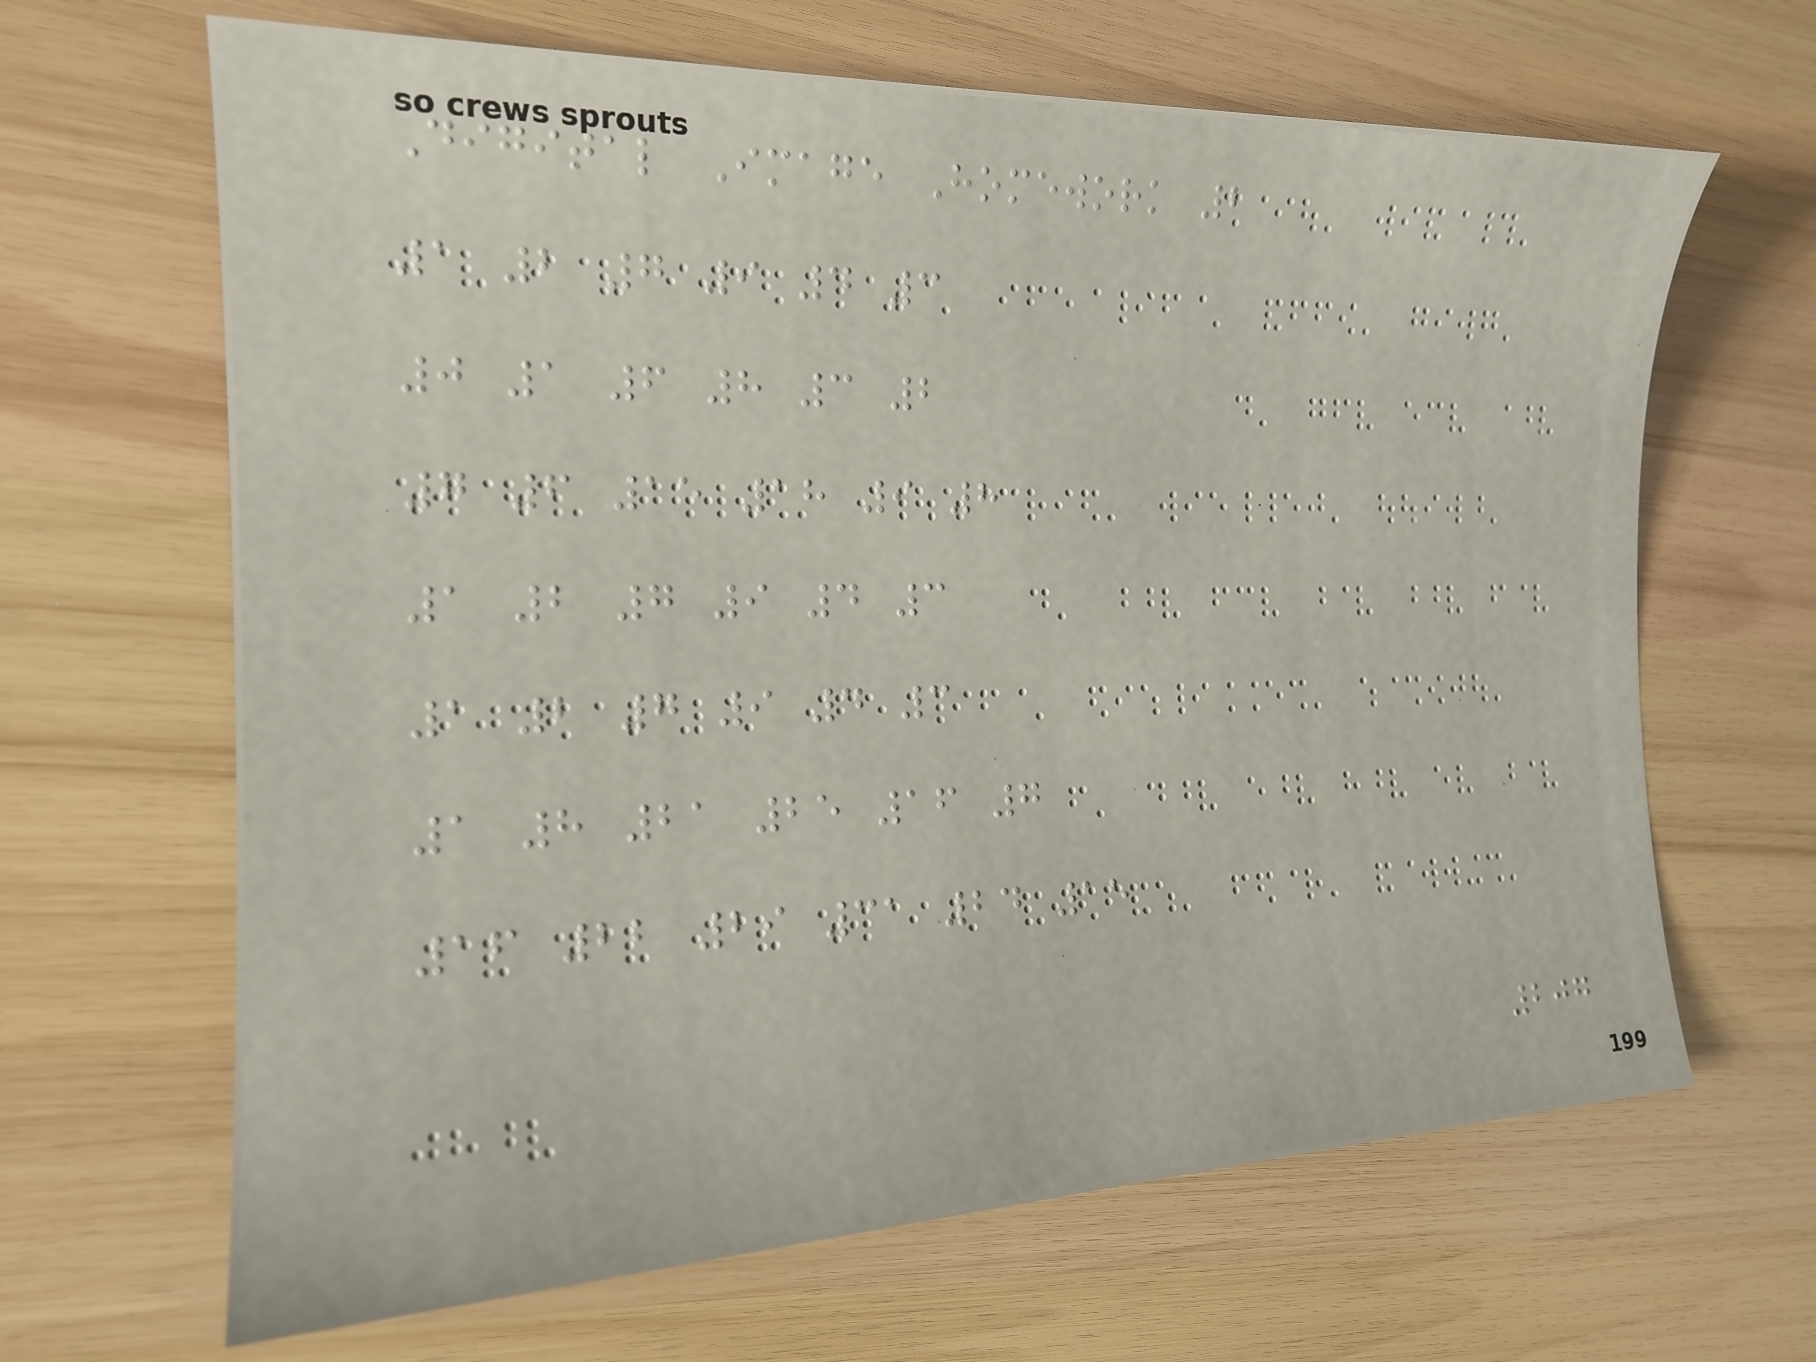Digital Image Homework 2
1 2 7 9 4 3
0 1 6 8 3 2
7 6 15 18 9 8
1 2 7 9 4 3
1 2 7 9 4 3
1 8 21 25 16 7
16 22 29 31 24 15
207
